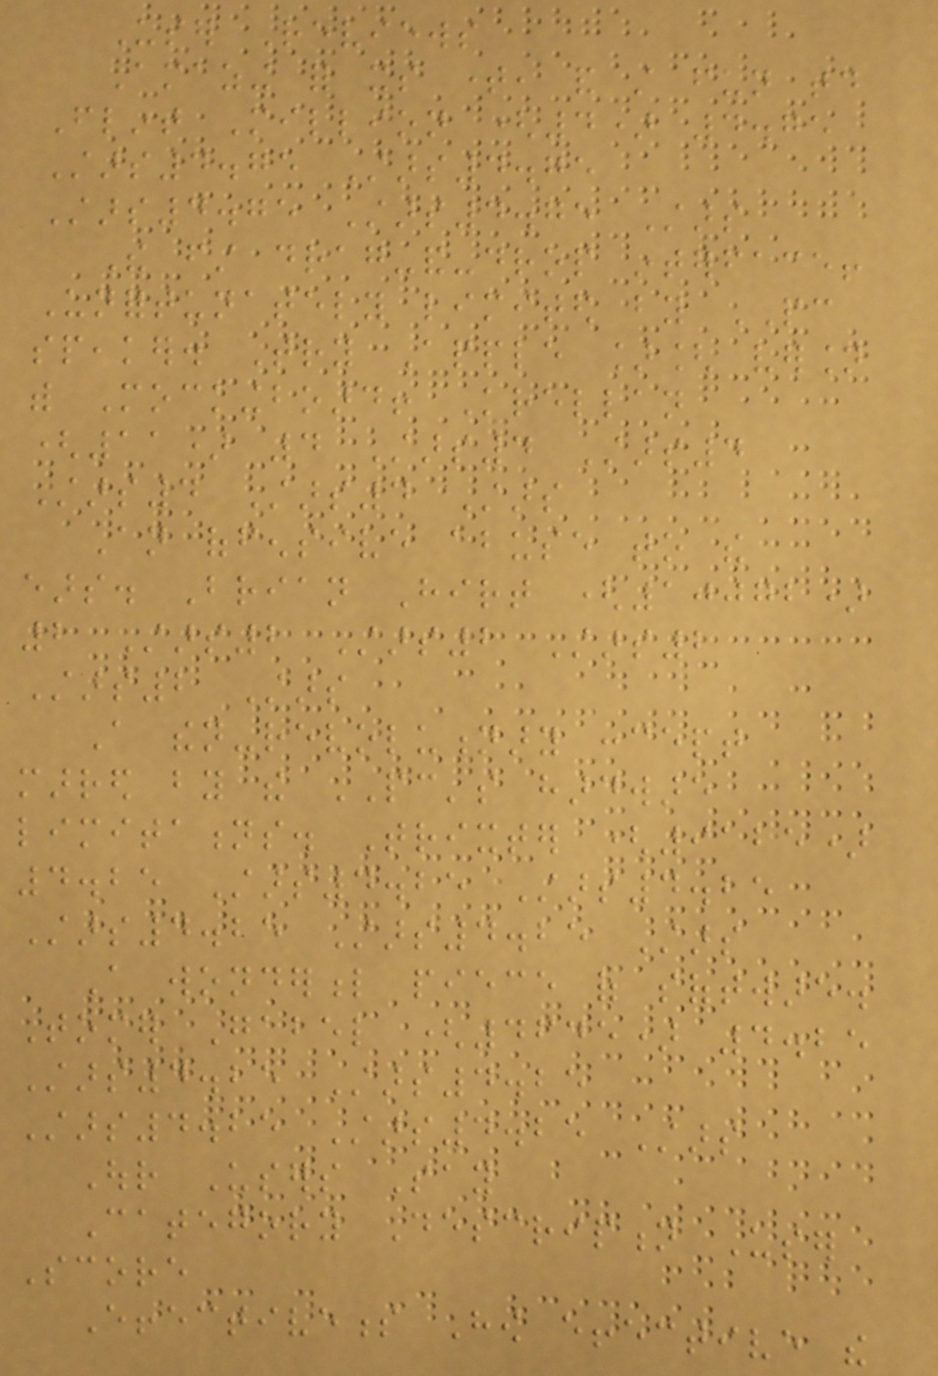User Reviews
Amazing for its time, and still fun today
Flint Million (4) 4.75
Stars4.75 Stars4.75
Stars4.75 Stars4.75 Stars
The first drag-and-drop interface!
Unfortunately limited by PC
speaker. Try Apple ][ version
with Mockingboard! Krellan
(11) 4 Stars4 Stars4
Stars4 Stars4 Stars
An offensive abuse to the
ears. Brian Hirt (10072)
2 Stars2 Stars2 Stars2
Stars2 Stars
A then-revolutionary concept
marred by the PC's hardware
limitations. Trixter (9125)
4.25 Stars4.25 Stars4.25
Stars4.25 Stars4.25 Stars
A wonderful piece of software.
Tomer Gabel (4645) 4.25
Stars4.25 Stars4.25
Stars4.25 Stars4.25 Stars
Our Users Say
Category Description User
Score
Effectiveness How effective the
